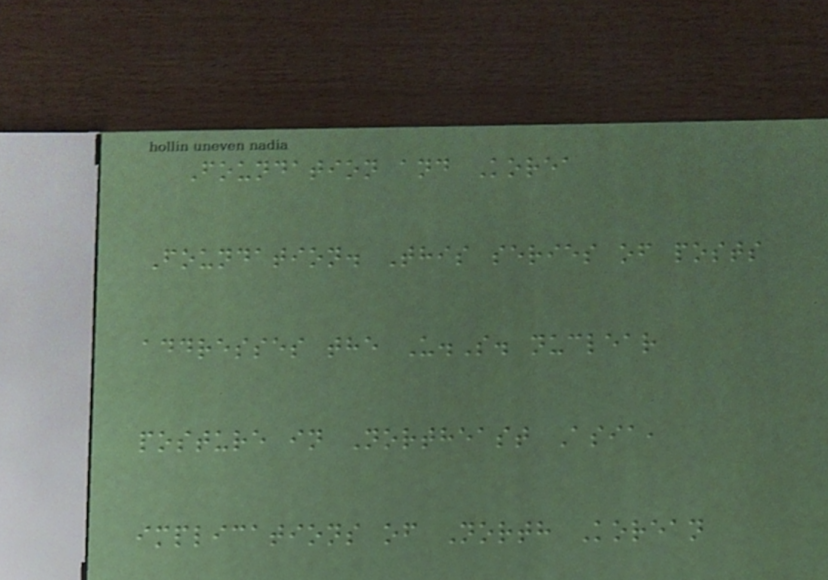Foundation and Korea
Foundation. This series of posts
addresses the U.S. nuclear
posture in Northeast Asia,
implications of North Korean
